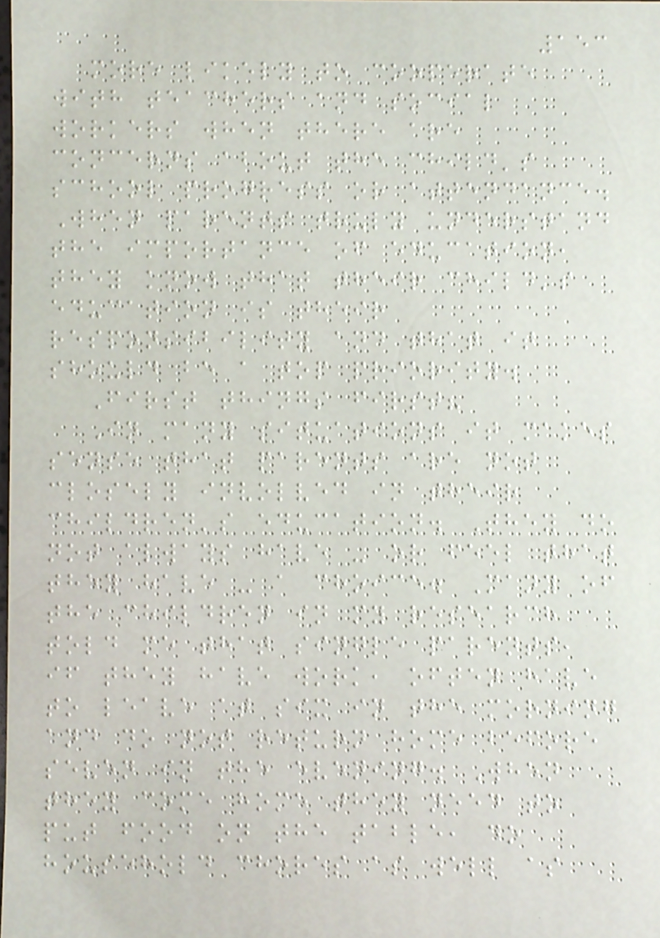153
more likely to cooperate
with teachers and social
workers when there are
concerns about the child's
school progress or attendance.
When parents truly understand
the importance of education,
they know that their child's
education is their
responsibility and that it
should be a top priority.
First things first?
In many situations it makes
sense that parents are not
closely involved in their
children's education. They do
not always have - or feel that
they have - a choice. Many of
the children in my research
told me that single parents,
if they have work, often have
to leave at six in the morning
and do not return home before
seven in the evening. When
they come home they need to
put food on the table, do
household chores as well as
